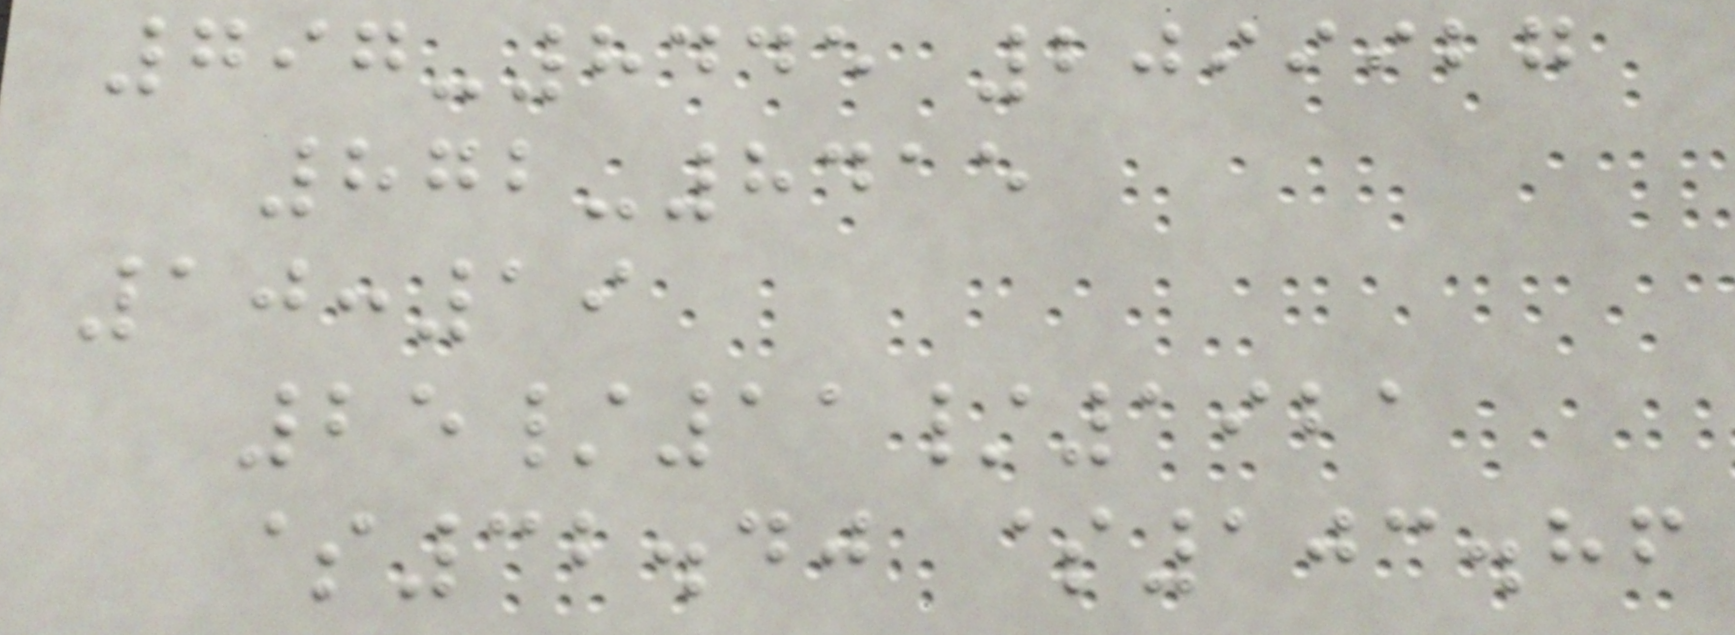797-8445 2099927
872-8415
10:19
25/11/1921
$32.40 $103.86
